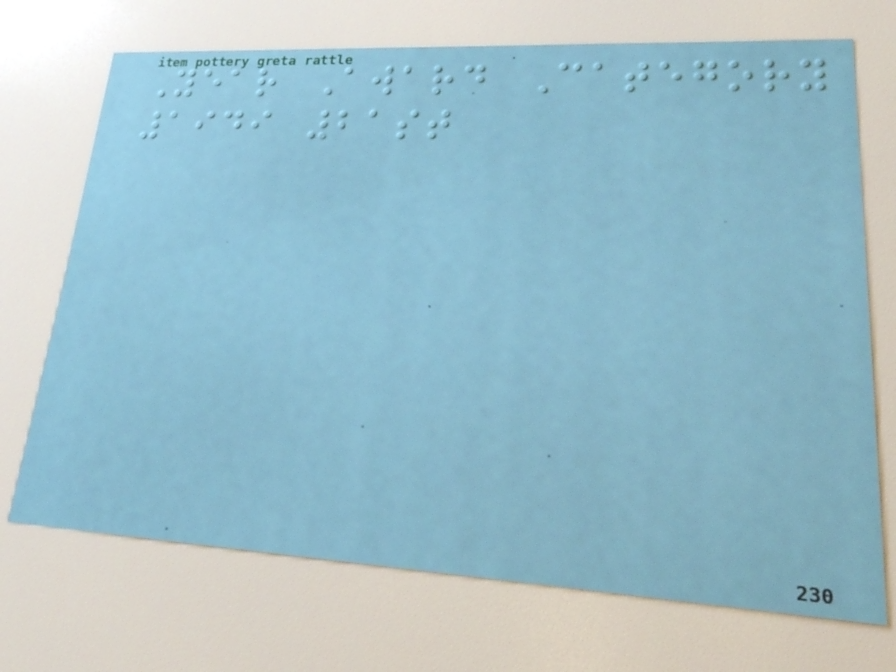Year Award Category
1949 21st
